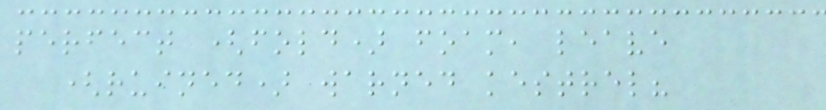perfect (fold) foam, leave
(ruined) warned kestrel?
